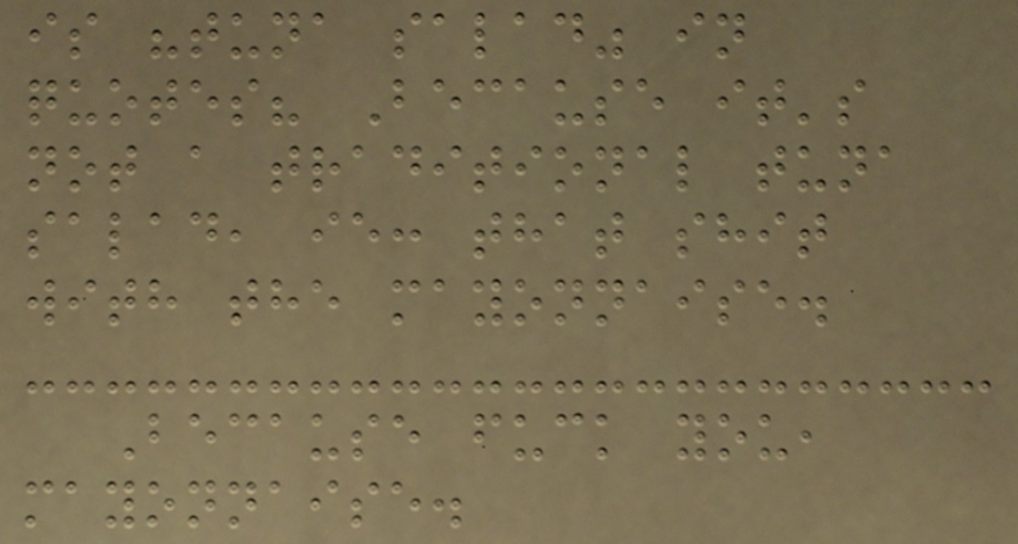is "tuna salad" in
quotes? Because it's
not a traditional tuna
salad, ie: that shit
with the mayonnaise.
Because fuck you,
mayonnaise.
